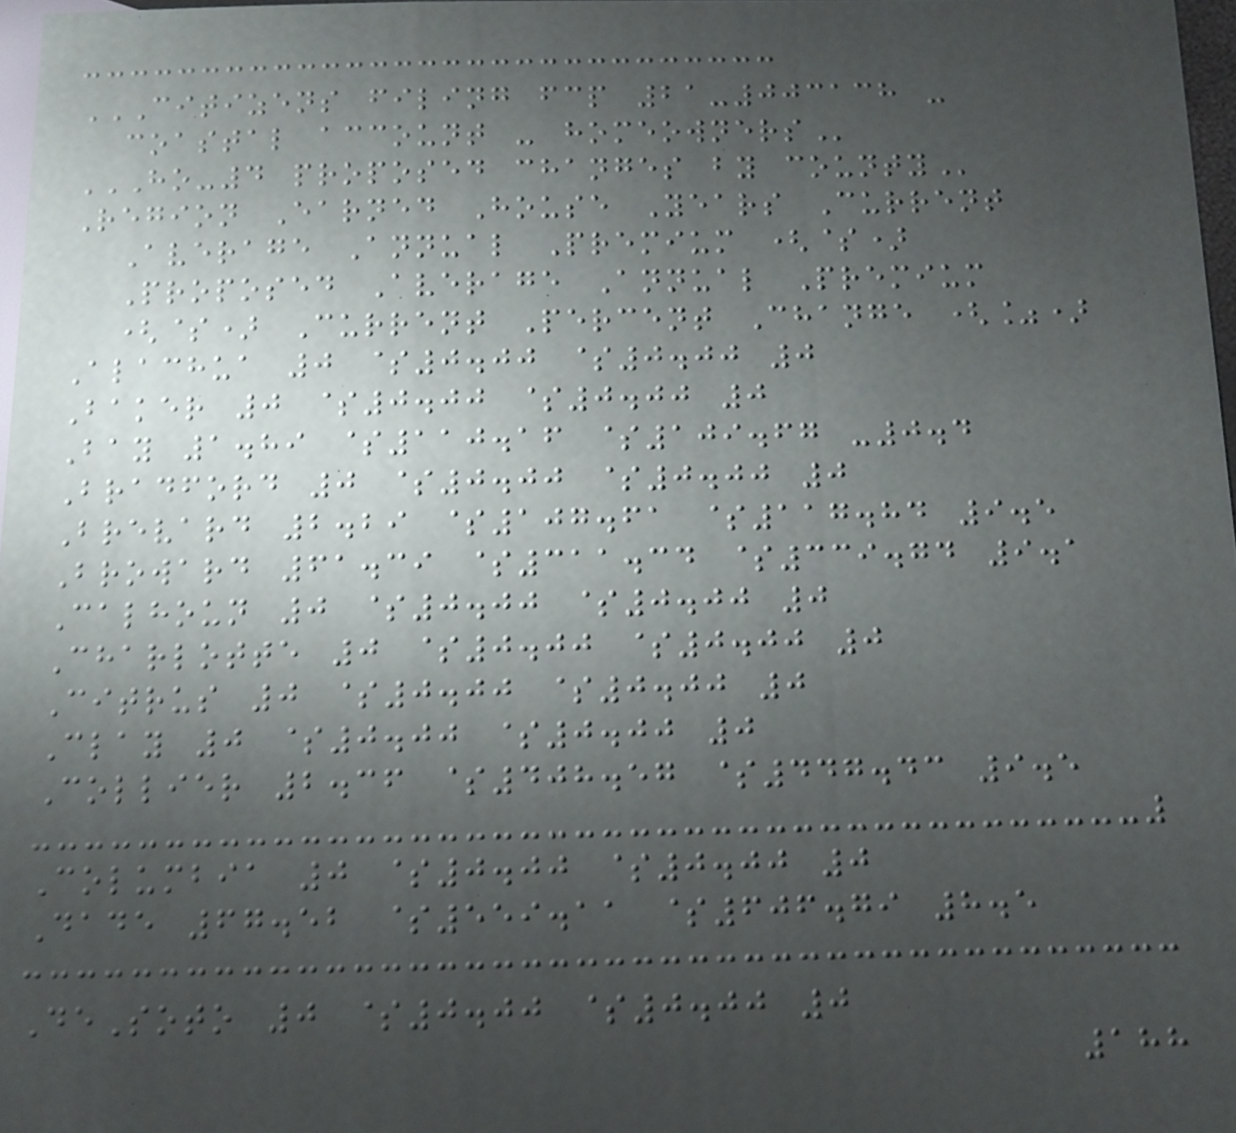CITIZENS FILING FCP 21-003138 -
COASTAL ACCOUNT - HOMEOWNERS
HO-4 PROPOSED CHANGES BY COUNTY
Region Earned House Years Current
Average Annual Premium ($)
Proposed Average Annual Premium
($) Current Percent Change (%)
Alachua 0 $0.00 $0.00 0
Baker 0 $0.00 $0.00 0
Bay 1.89 $110.16 $109.67 -0.4
Bradford 0 $0.00 $0.00 0
Brevard 2.29 $107.61 $117.84 9.5
Broward 61.39 $311.34 $339.74 9.1
Calhoun 0 $0.00 $0.00 0
Charlotte 0 $0.00 $0.00 0
Citrus 0 $0.00 $0.00 0
Clay 0 $0.00 $0.00 0
Collier 2.36 $408.57 $447.43 9.5
Columbia 0 $0.00 $0.00 0
Dade 67.52 $559.11 $606.79 8.5
DeSoto 0 $0.00 $0.00 0
188
